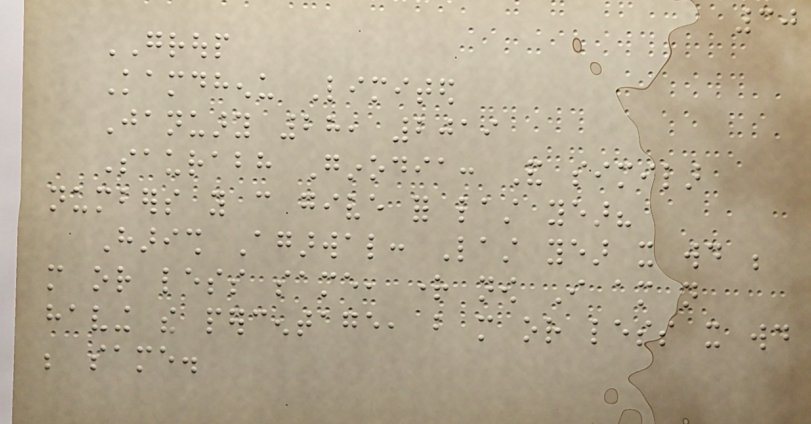30
GROUP
Kamdhenu Limited
January 28, 2019
Saurabh Ginodia: And similar
numbers you can give for last year?
Harish Agarwal: Last year it would be
more or less same, right now I am not
having the percentage, but more or less it would
be same.
